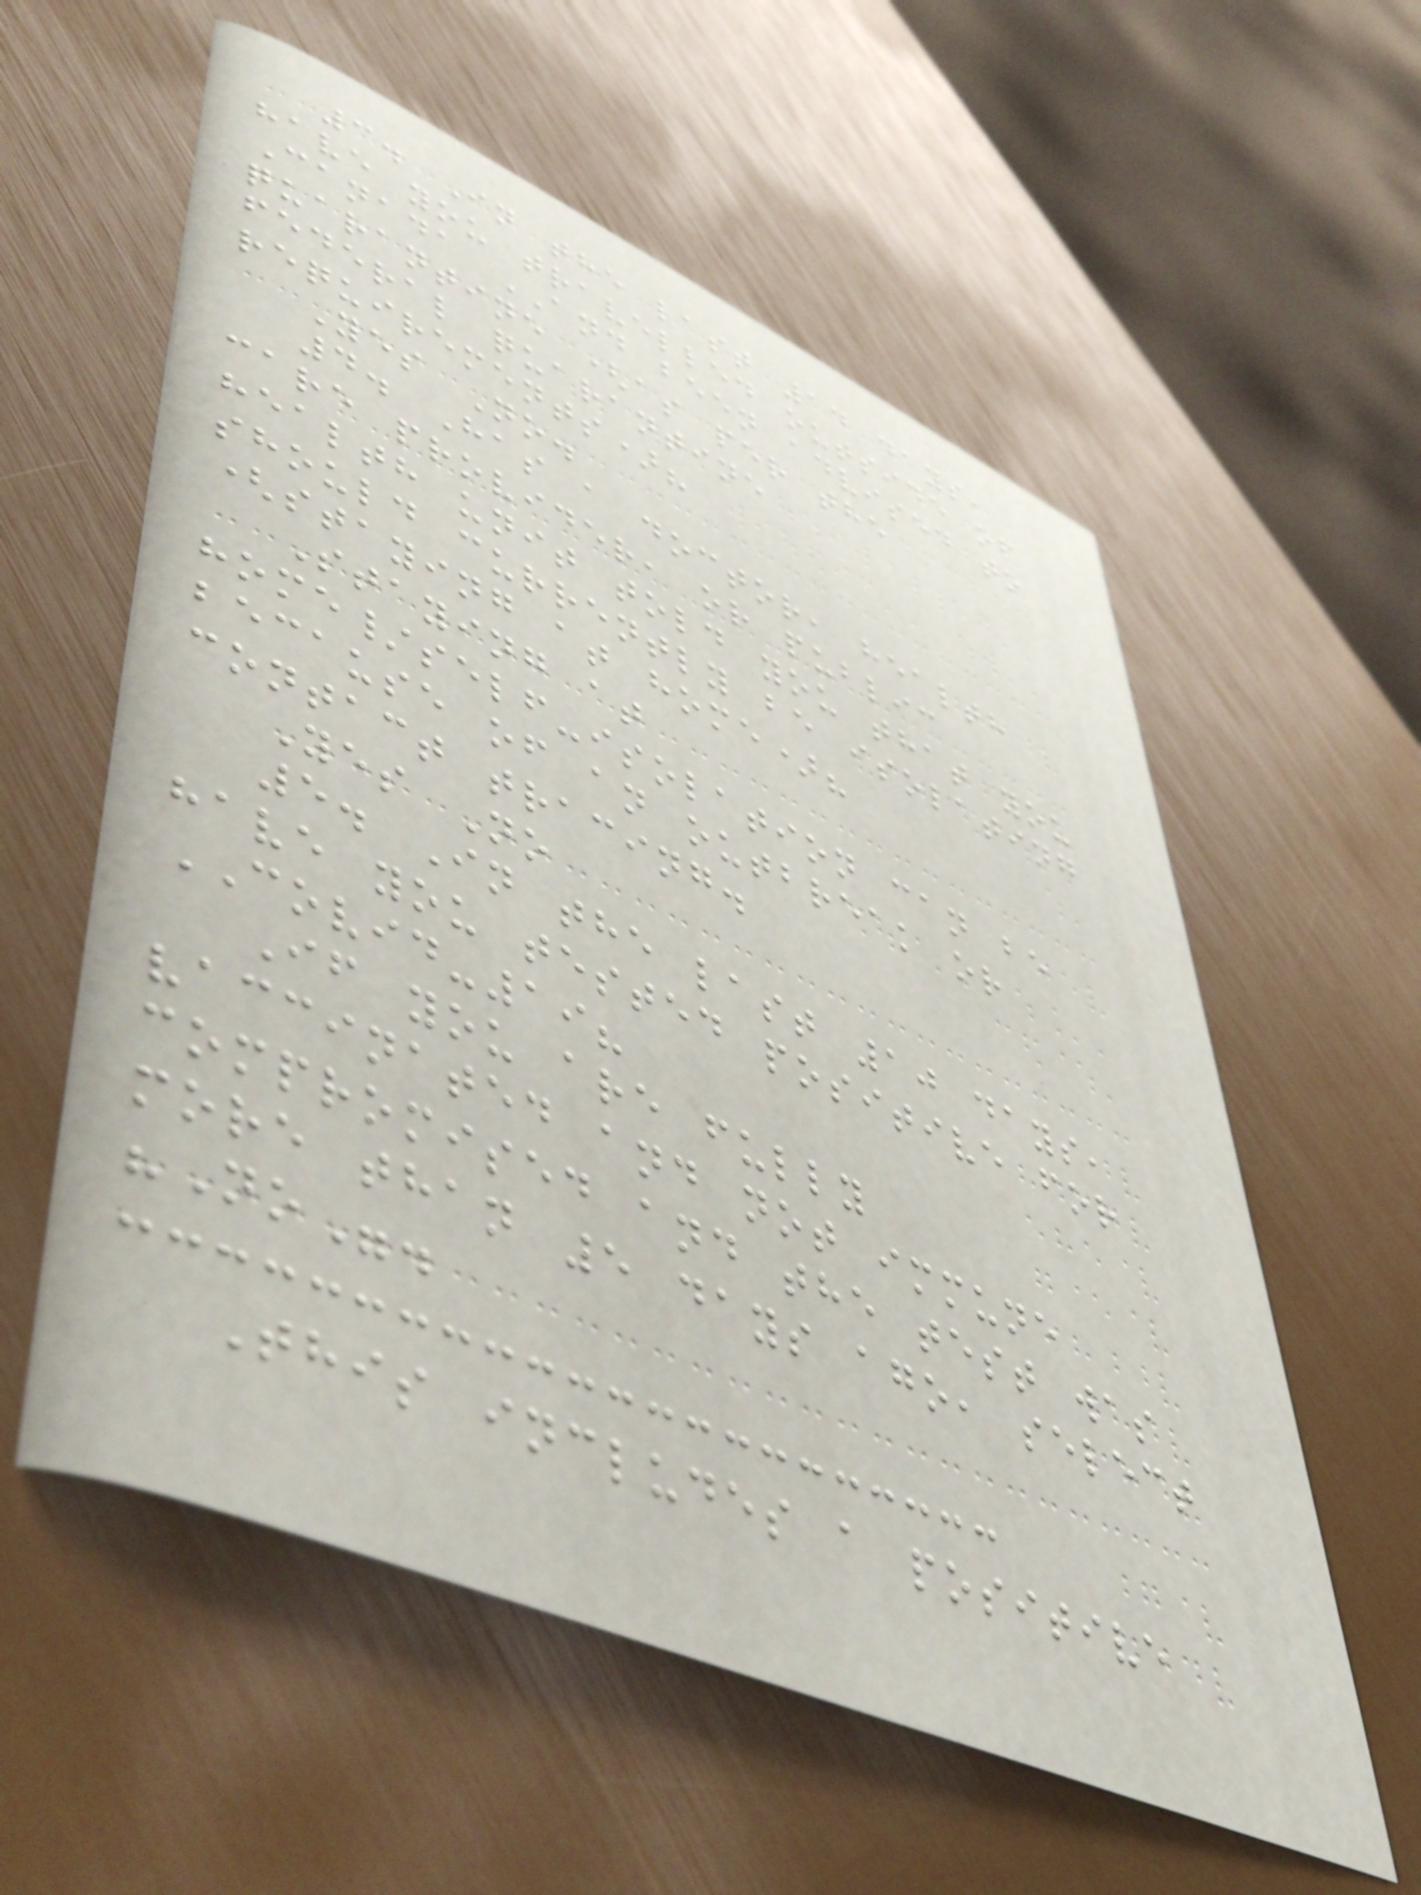3. In the last 14 days,
have you travelled outside of
Canada AND been advised to
quarantine (as per the
federal quarantine
requirements)?
Yes No.
4. Has a doctor, health
care provider, or public
health unit told you that you
should currently be isolating
(staying at home)?
Staying at
home/self-isolation can be
because of an outbreak or
contact tracing.
Yes No
5. In the last 10 days,
have you tested positive for
COVID-19?
If you are fully
vaccinated and not immune
compromised and the test was
more than 5 days ago, select
"No".
This includes a positive
